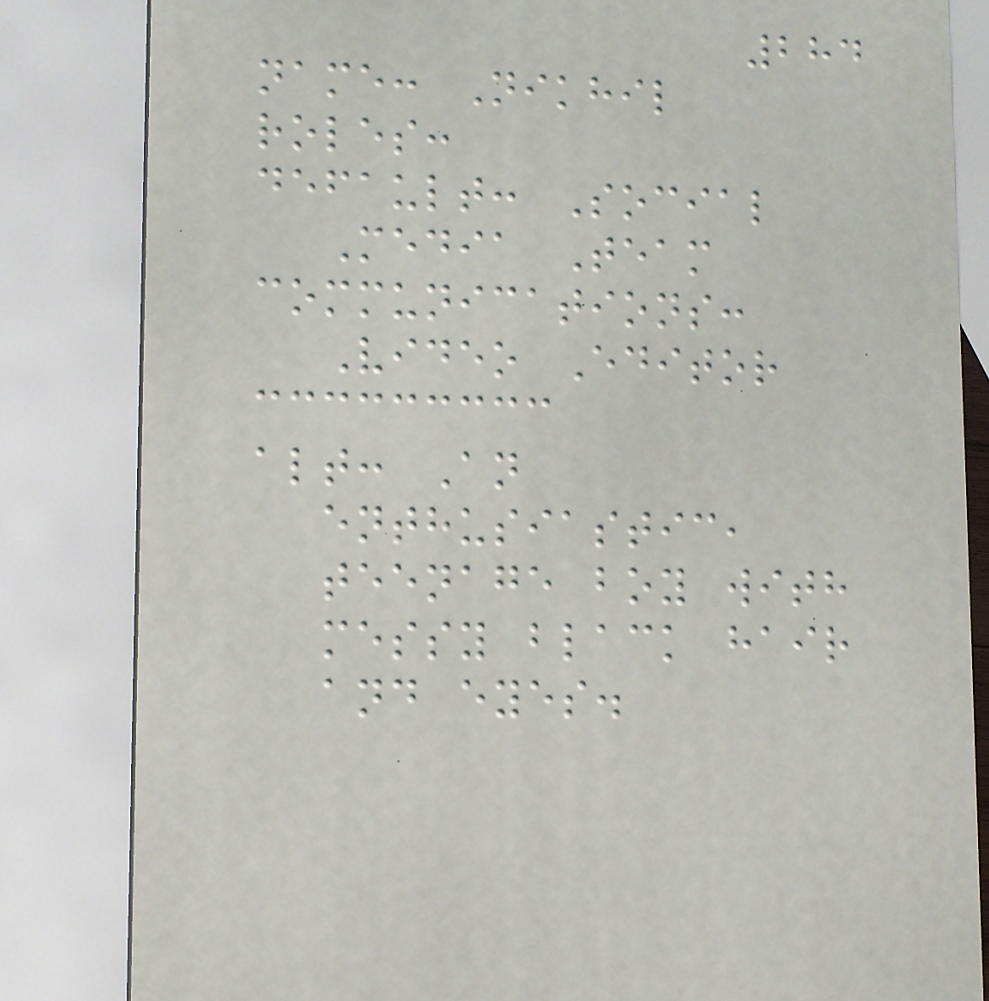284
name: Nikhil
roles:
default: Social
Media Team
communications:
Video Editor
alt: An
enthusiastic,
teenage boy with
messy black hair
and eyes.
